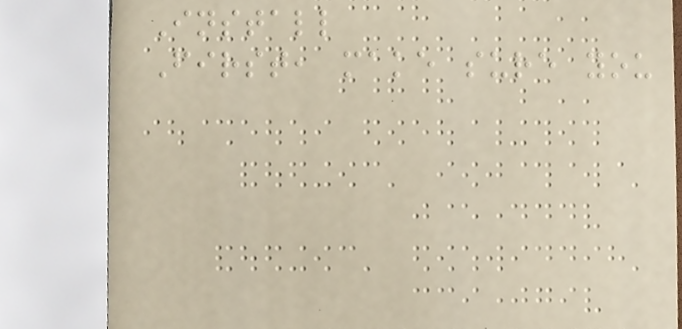Install
First, make sure you
